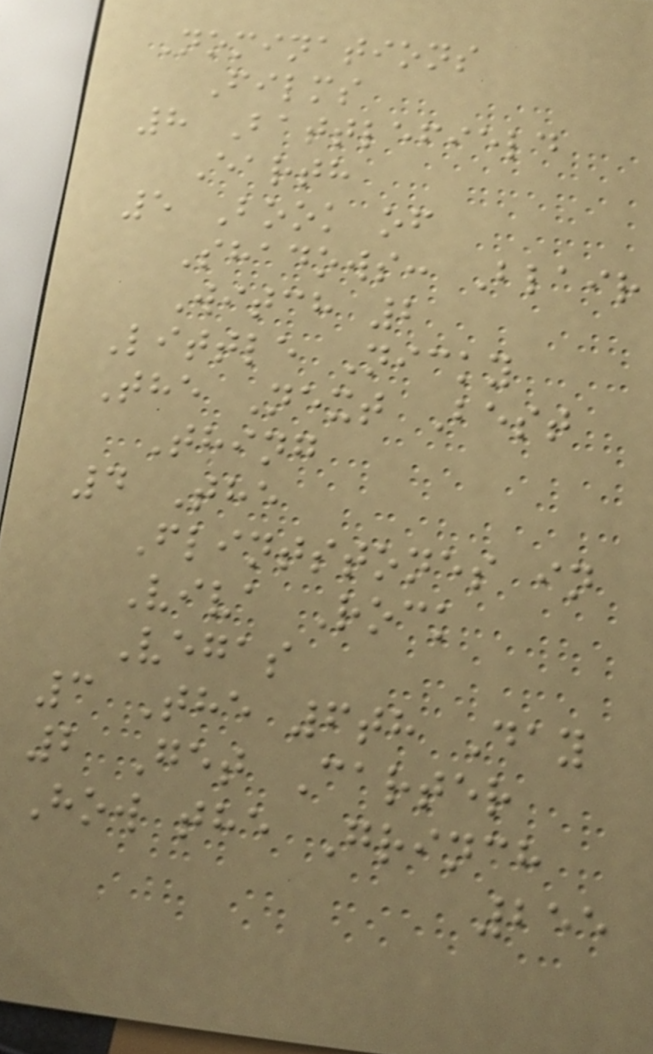Nominations
Films
8 Battlefield
Earth
5 Book of
Shadows: Blair
Witch 2
Little Nicky
The Next Best
Thing
4 The
Flintstones in
Viva Rock
Vegas
3 The 6th Day
2 Get Carter
How the Grinch
255
